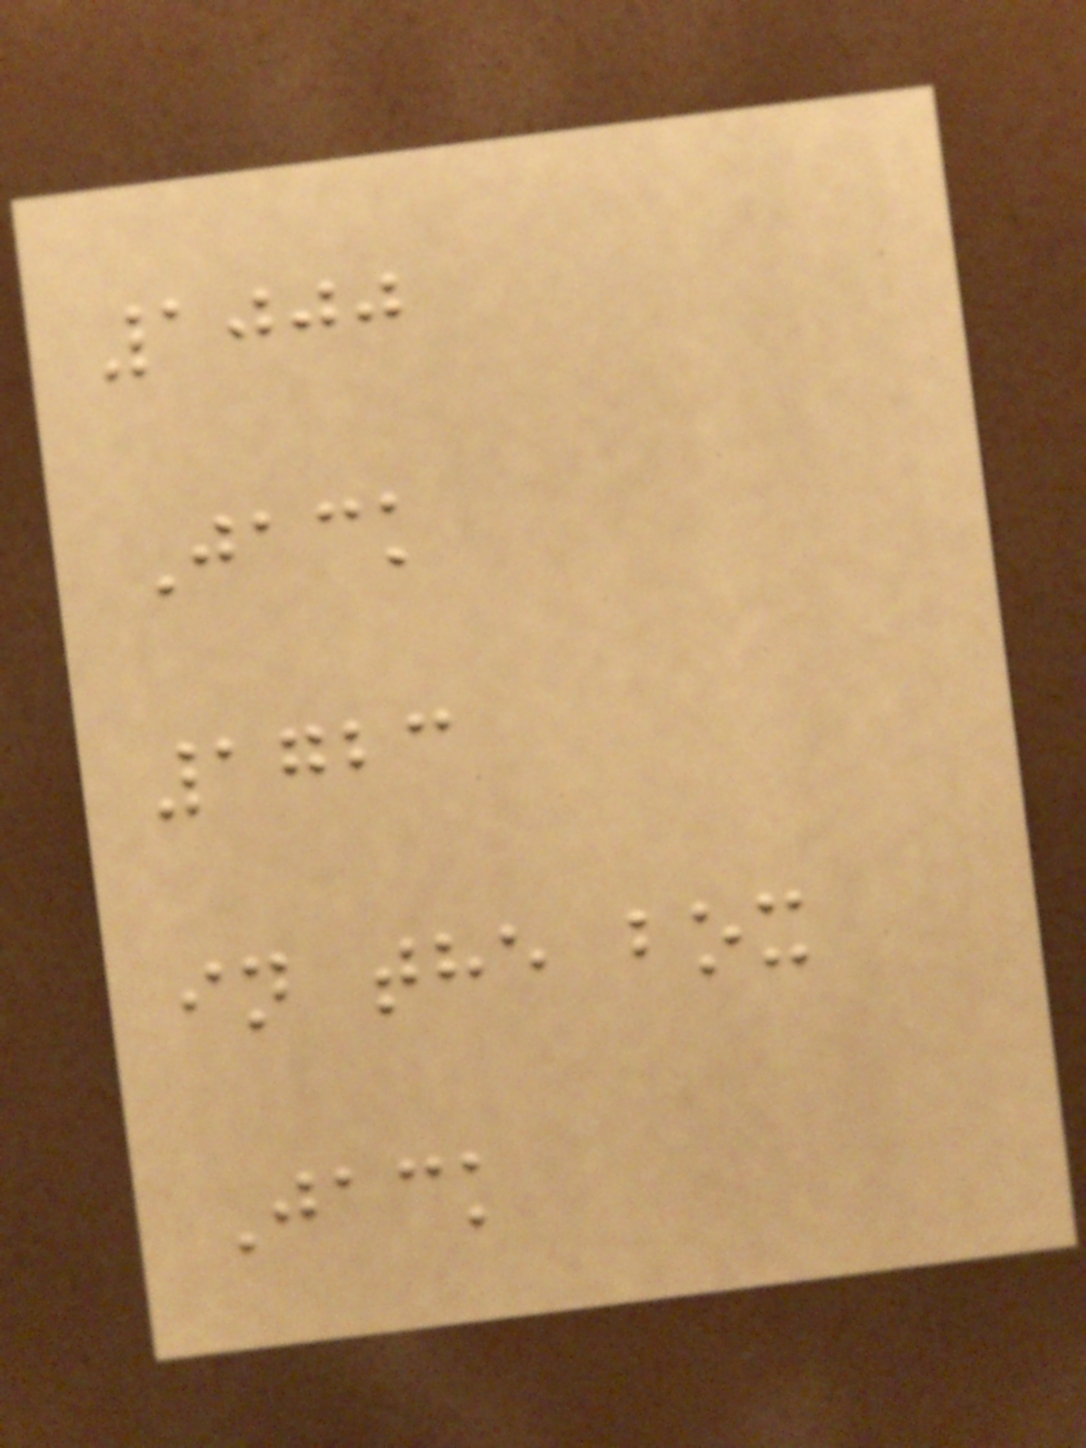1000
Jack
1723
in the box
Jack
